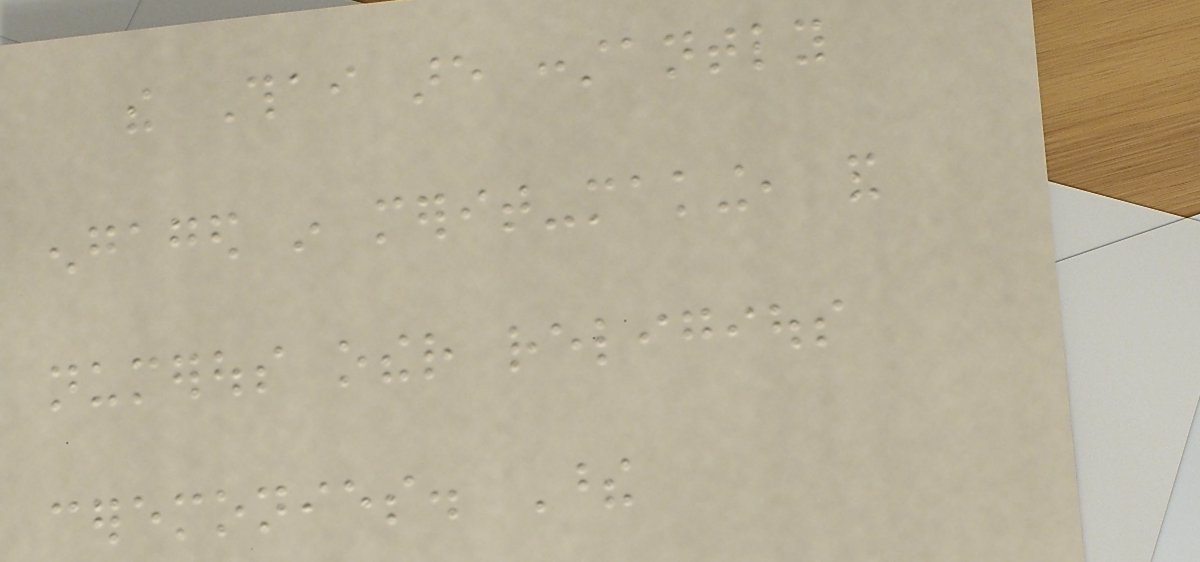the Thai are constantly
engaged in merit-making, and
numerous other religious
ceremonies. These
